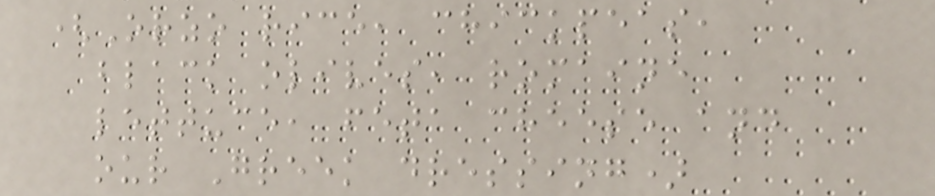(Orzo rice, chickpeas,
black olives, romaine
lettuce, feta cheese and
our Greek dressing)
